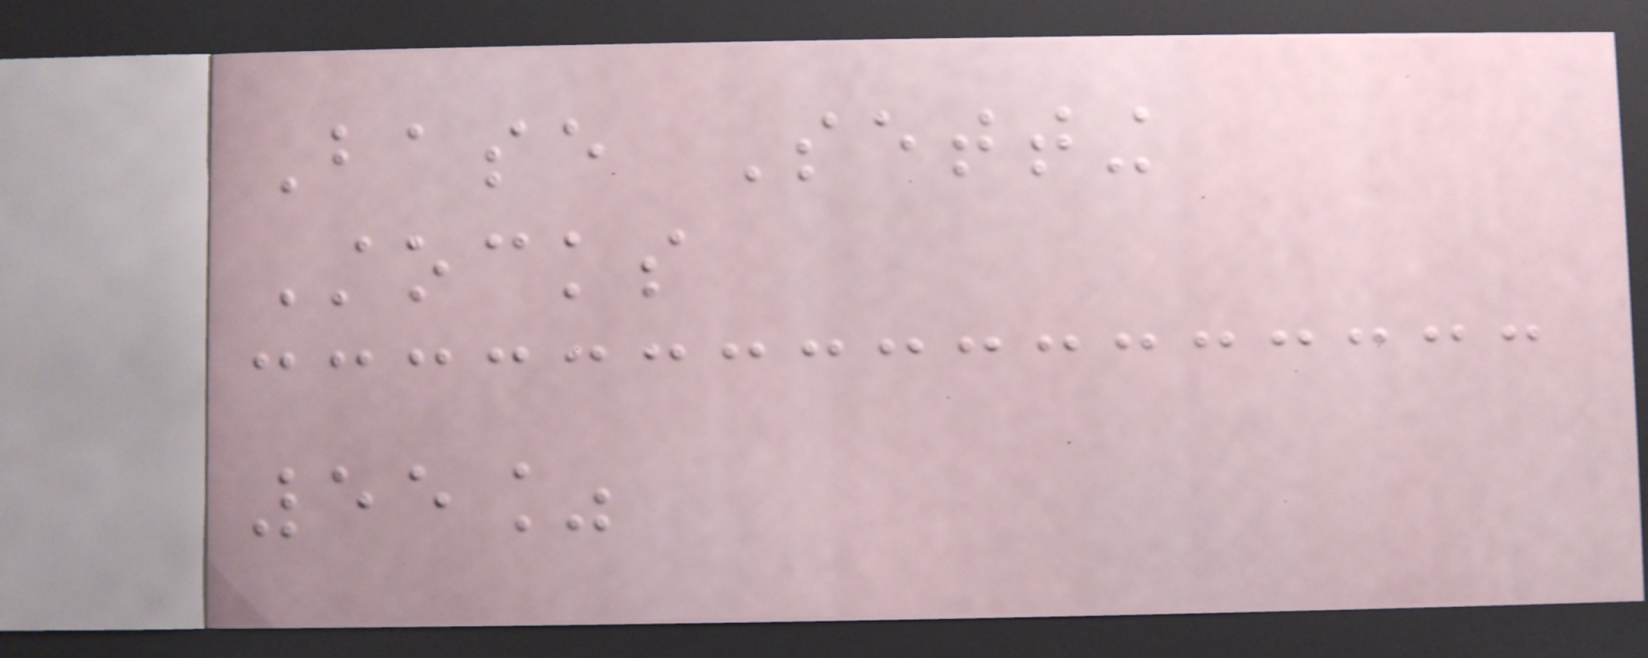Base Setting
Stocks
55%
